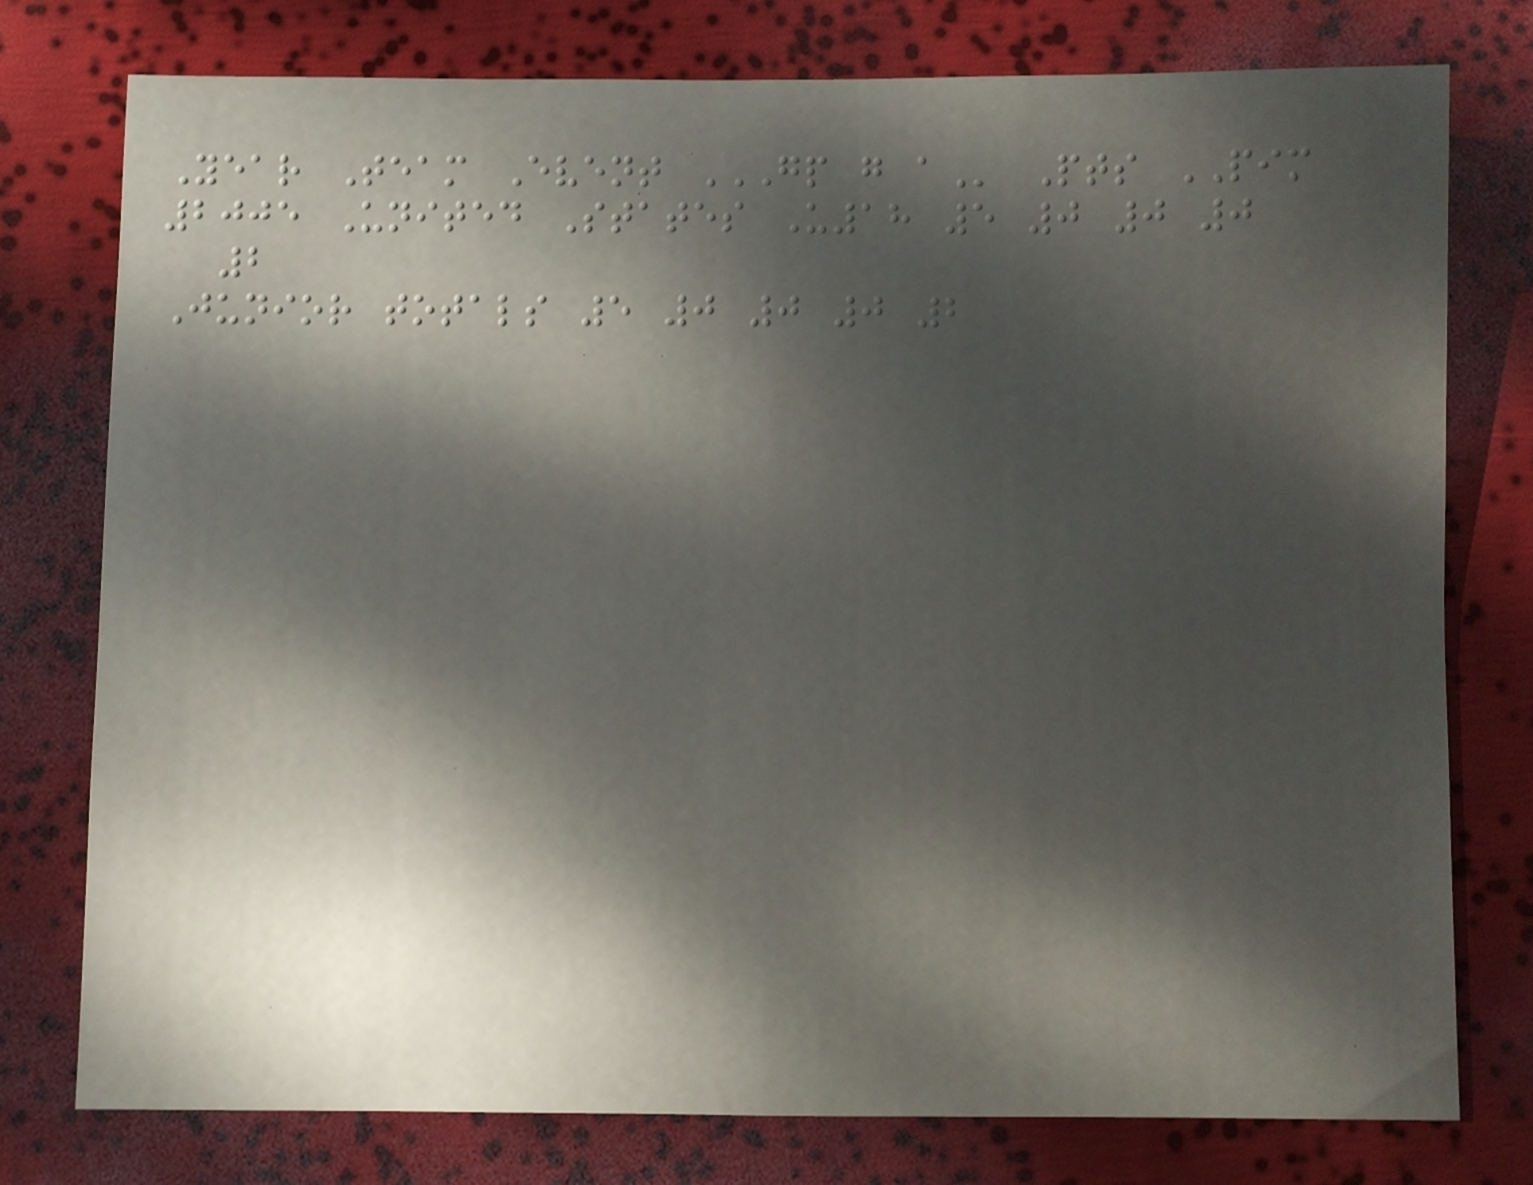Year Team Event GP G A Pts PIM
2005 United States U18 5 0 0 0
2
Junior totals 5 0 0 0 2
